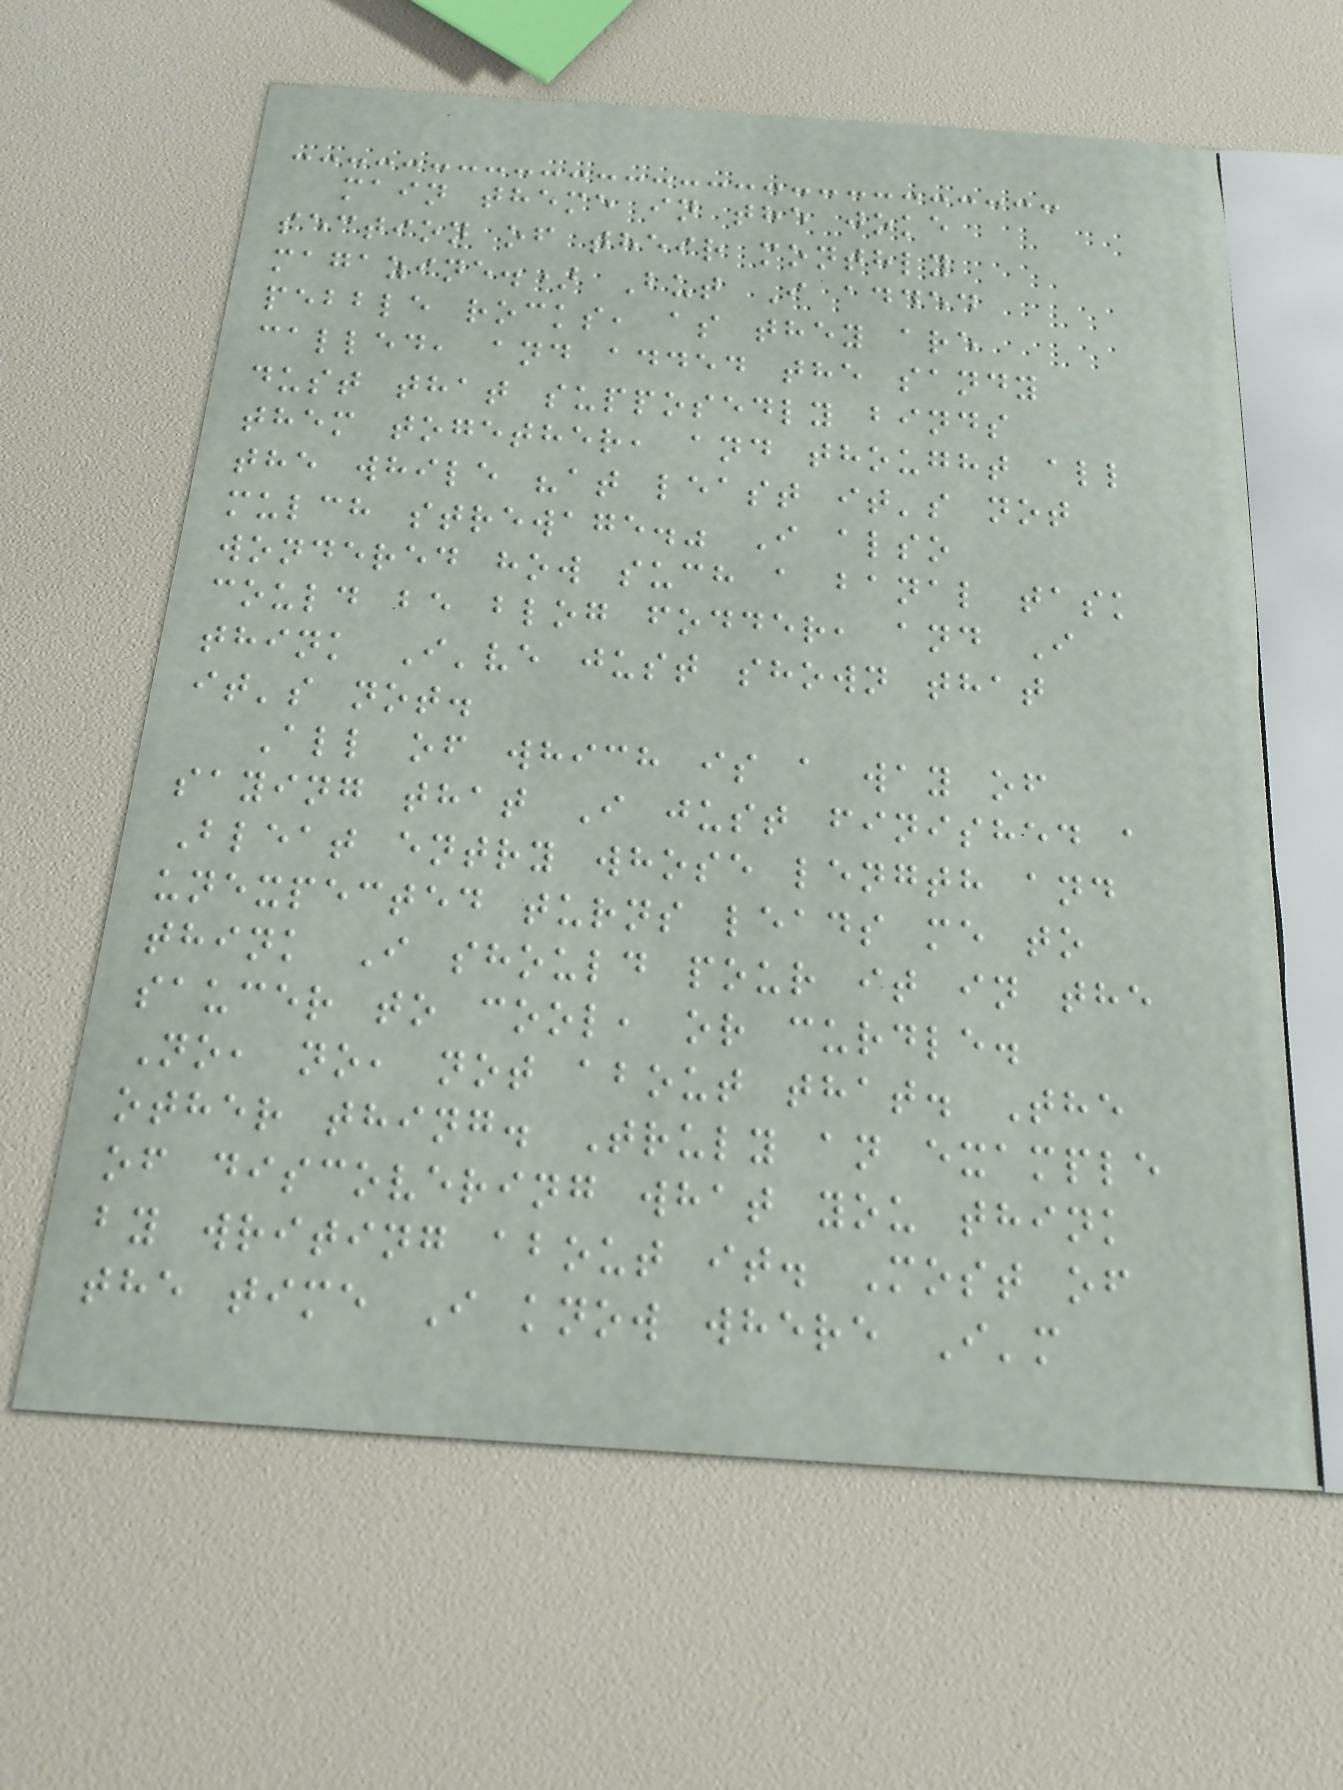main theme in the joke
section of their monthly
magazine.) But I added
pebble rocks, as they are
called, and added the sandy
dust that supposedly binds
them together, and thought all
the while "at least it's not
mulch strewage." I also
wondered how such a banal task
could be blog fodder, and I
think I've just shown that
it's not.
All of which is a way of
saying that I just finished a
Bleat entry whose length and
unexpected turns leads me to
think I should pour it in the
saucer to cool, or curdle.
No, no, not about that. The
other thing. Truly an example
of discovering what you think
by writing about it. Most of
the time I know where I'm
